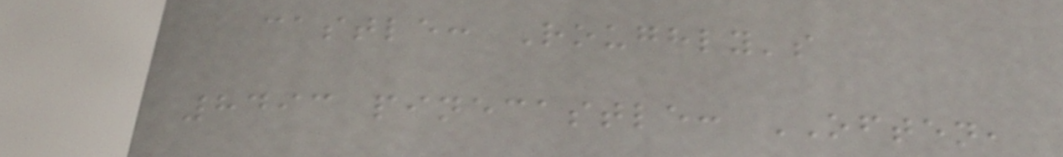castle: Roughly's
8493 pinecastle: OFTEN,
